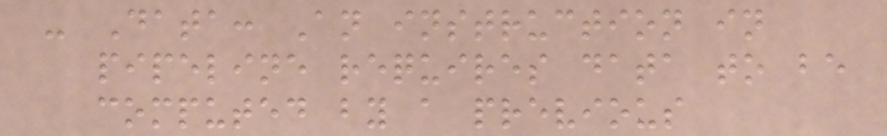- Data: An instruction in
pipeline requires data to be
computed by a previous
